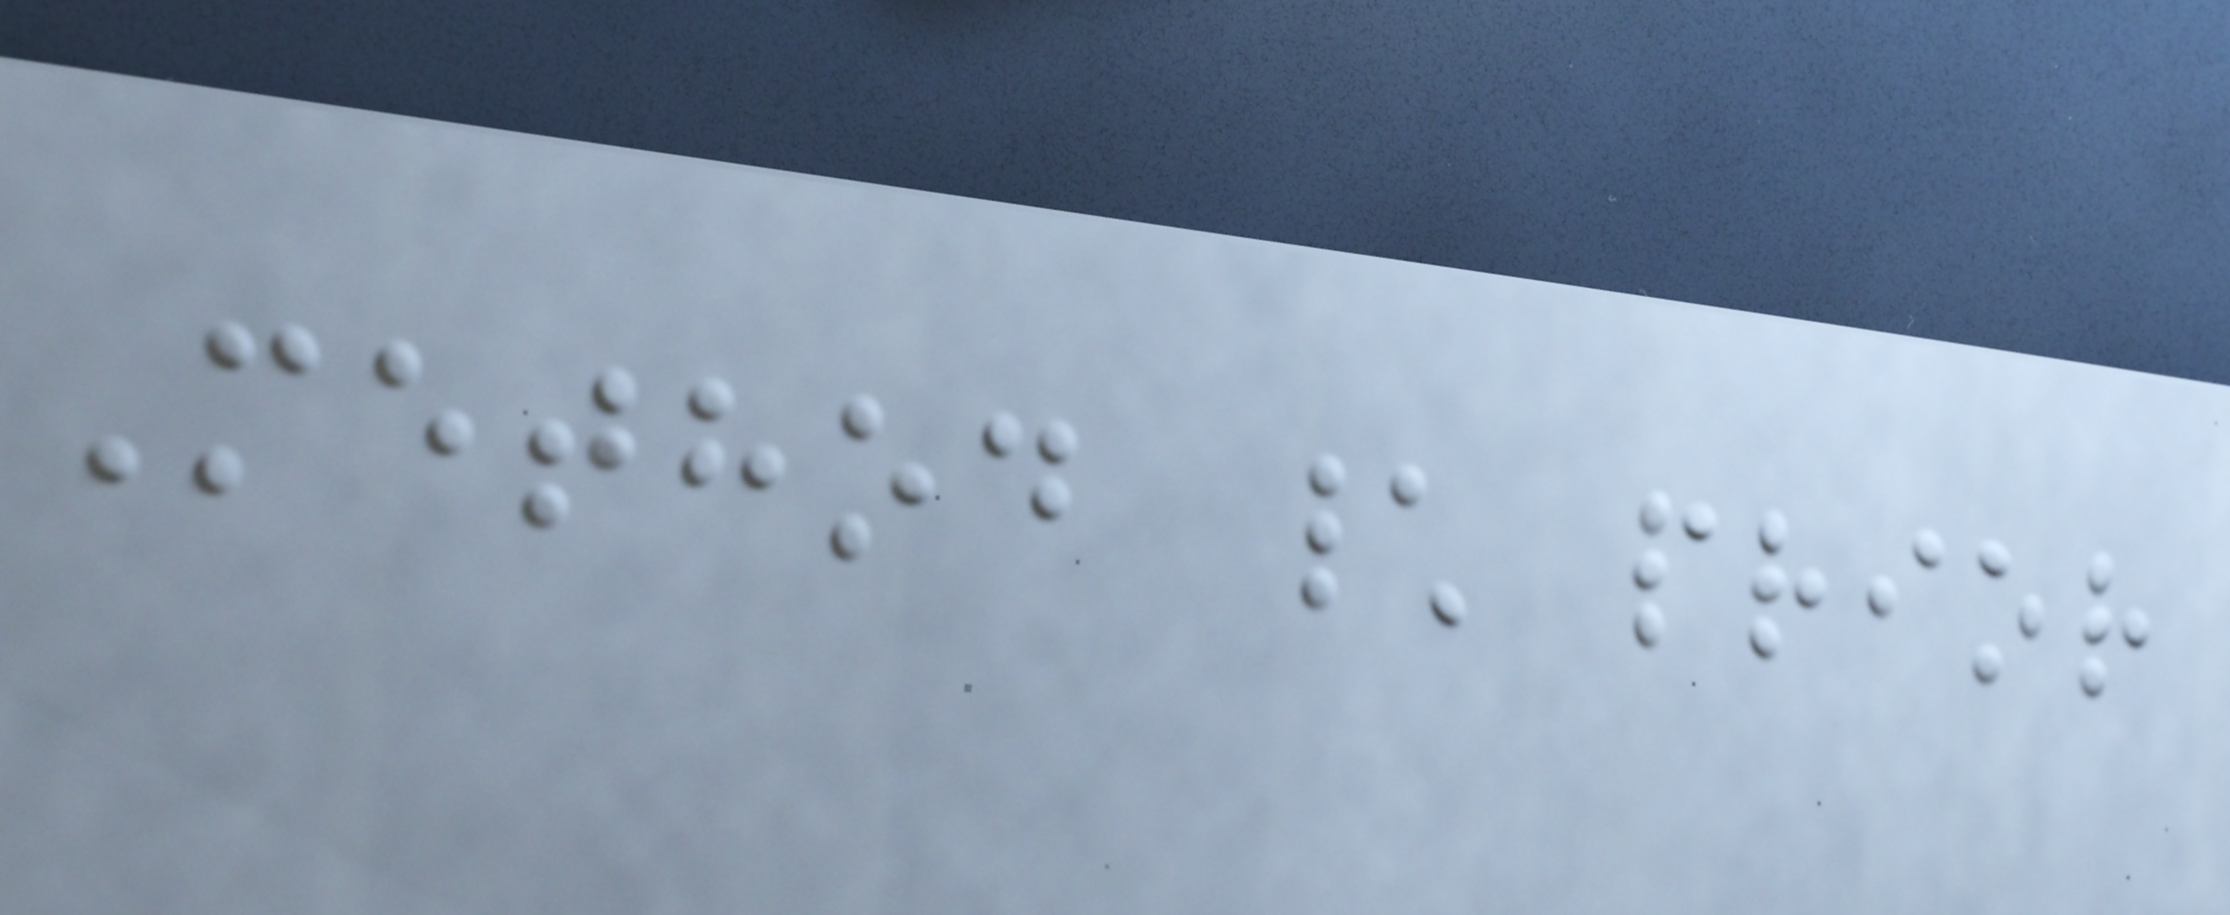Method \ prior
